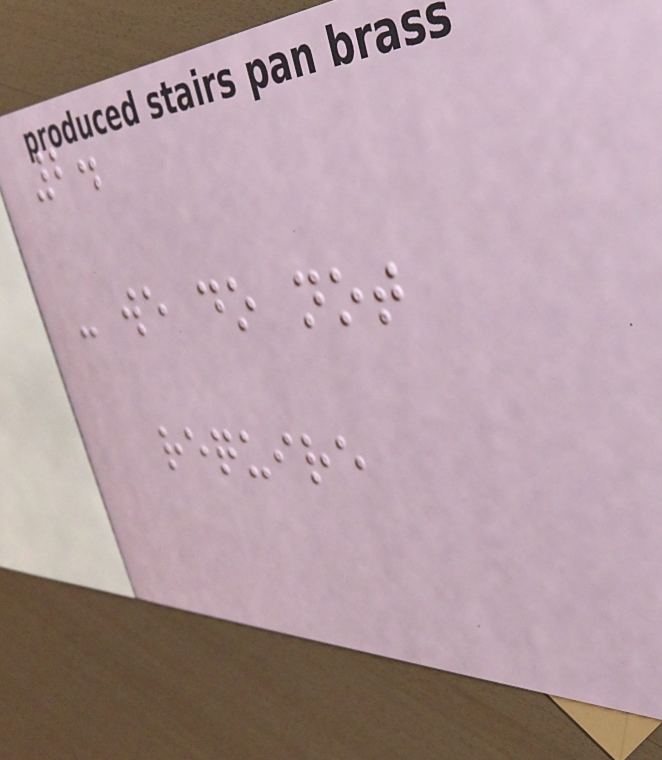2.
- we do not
require
